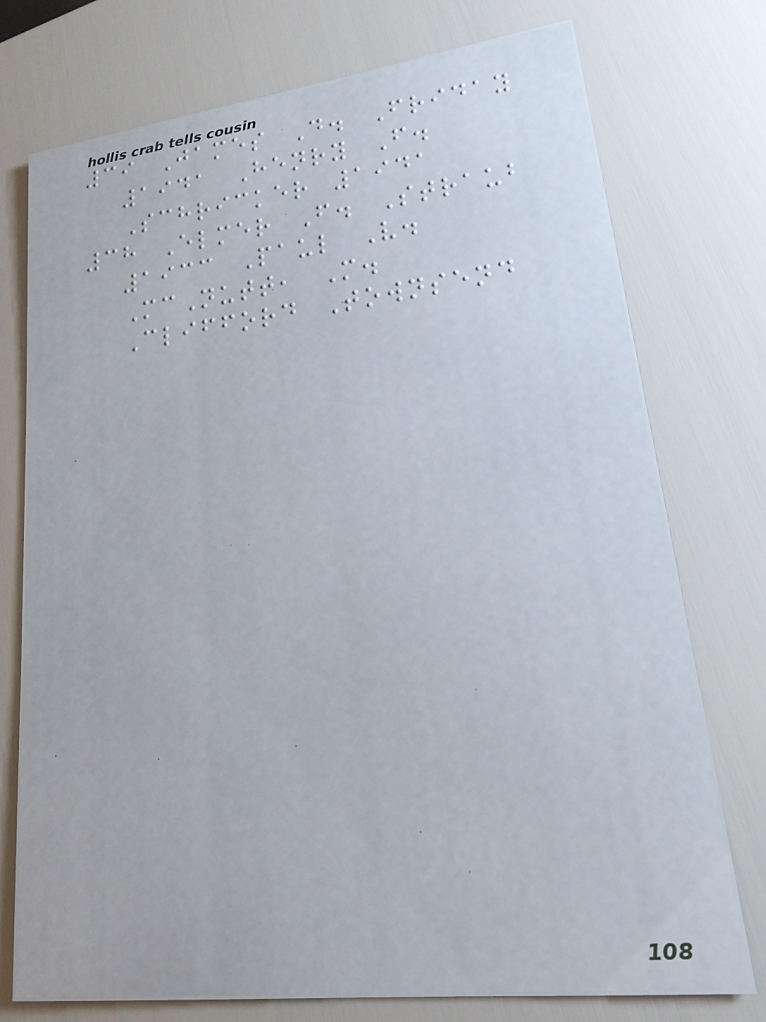39 James D. Friday
1941 Henry F.
Schricker 1941
38 Elmer F. Straub
1933 Paul V.
McNutt, M.
Clifford Townsend
